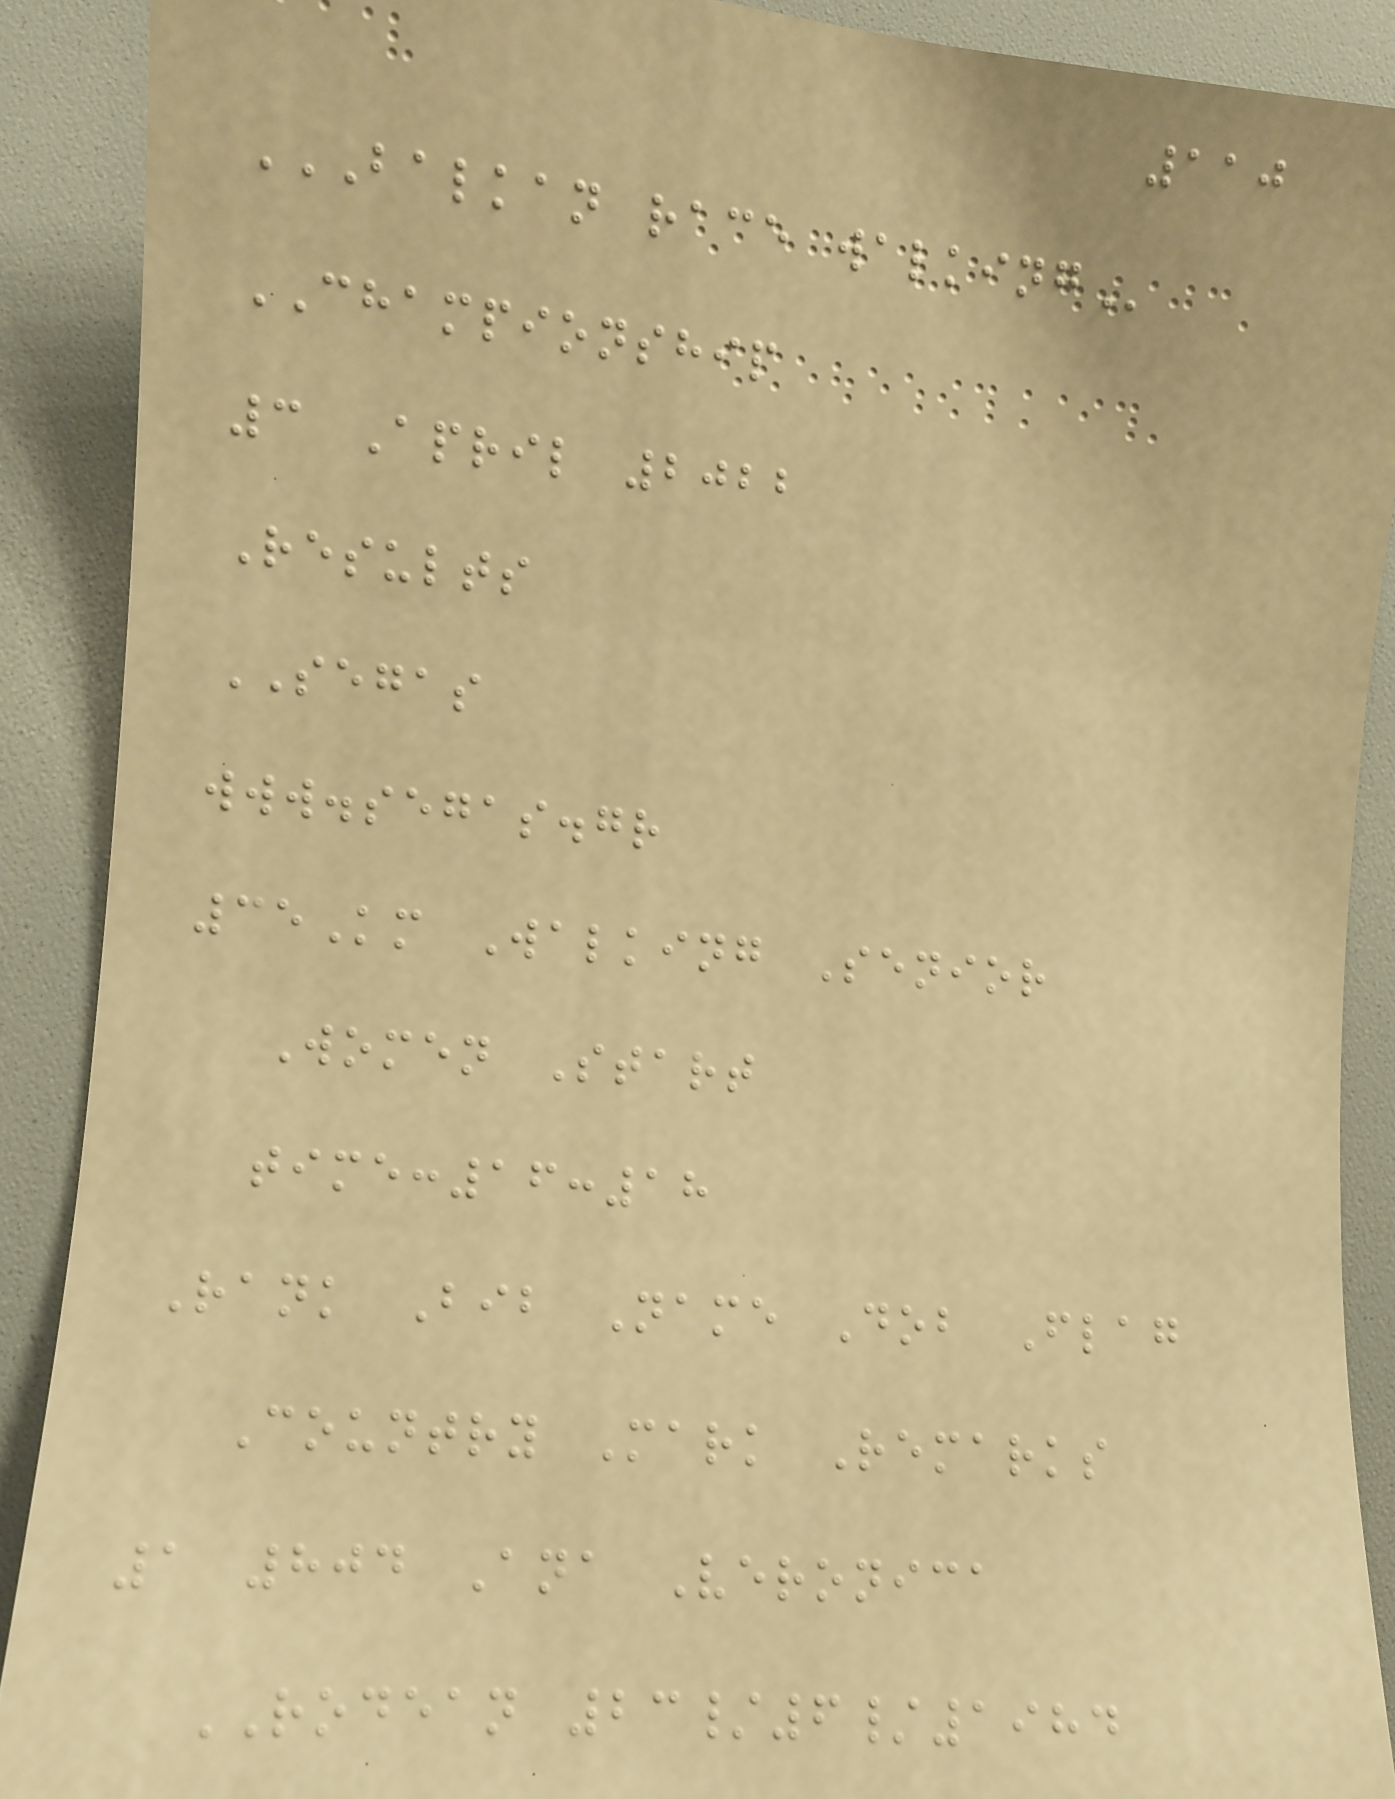110
BALKAN RACE WALKING
CHAMPIONSHIP
3 April 2022
Results
SEGAS
www.segas.gr
35Km Walking Senior
Women Start
time:16:18
Rank Bib Name Dob Flag
Country Mark Remarks
1 804 Ana Veronica
RODEAN 23/6/1984
